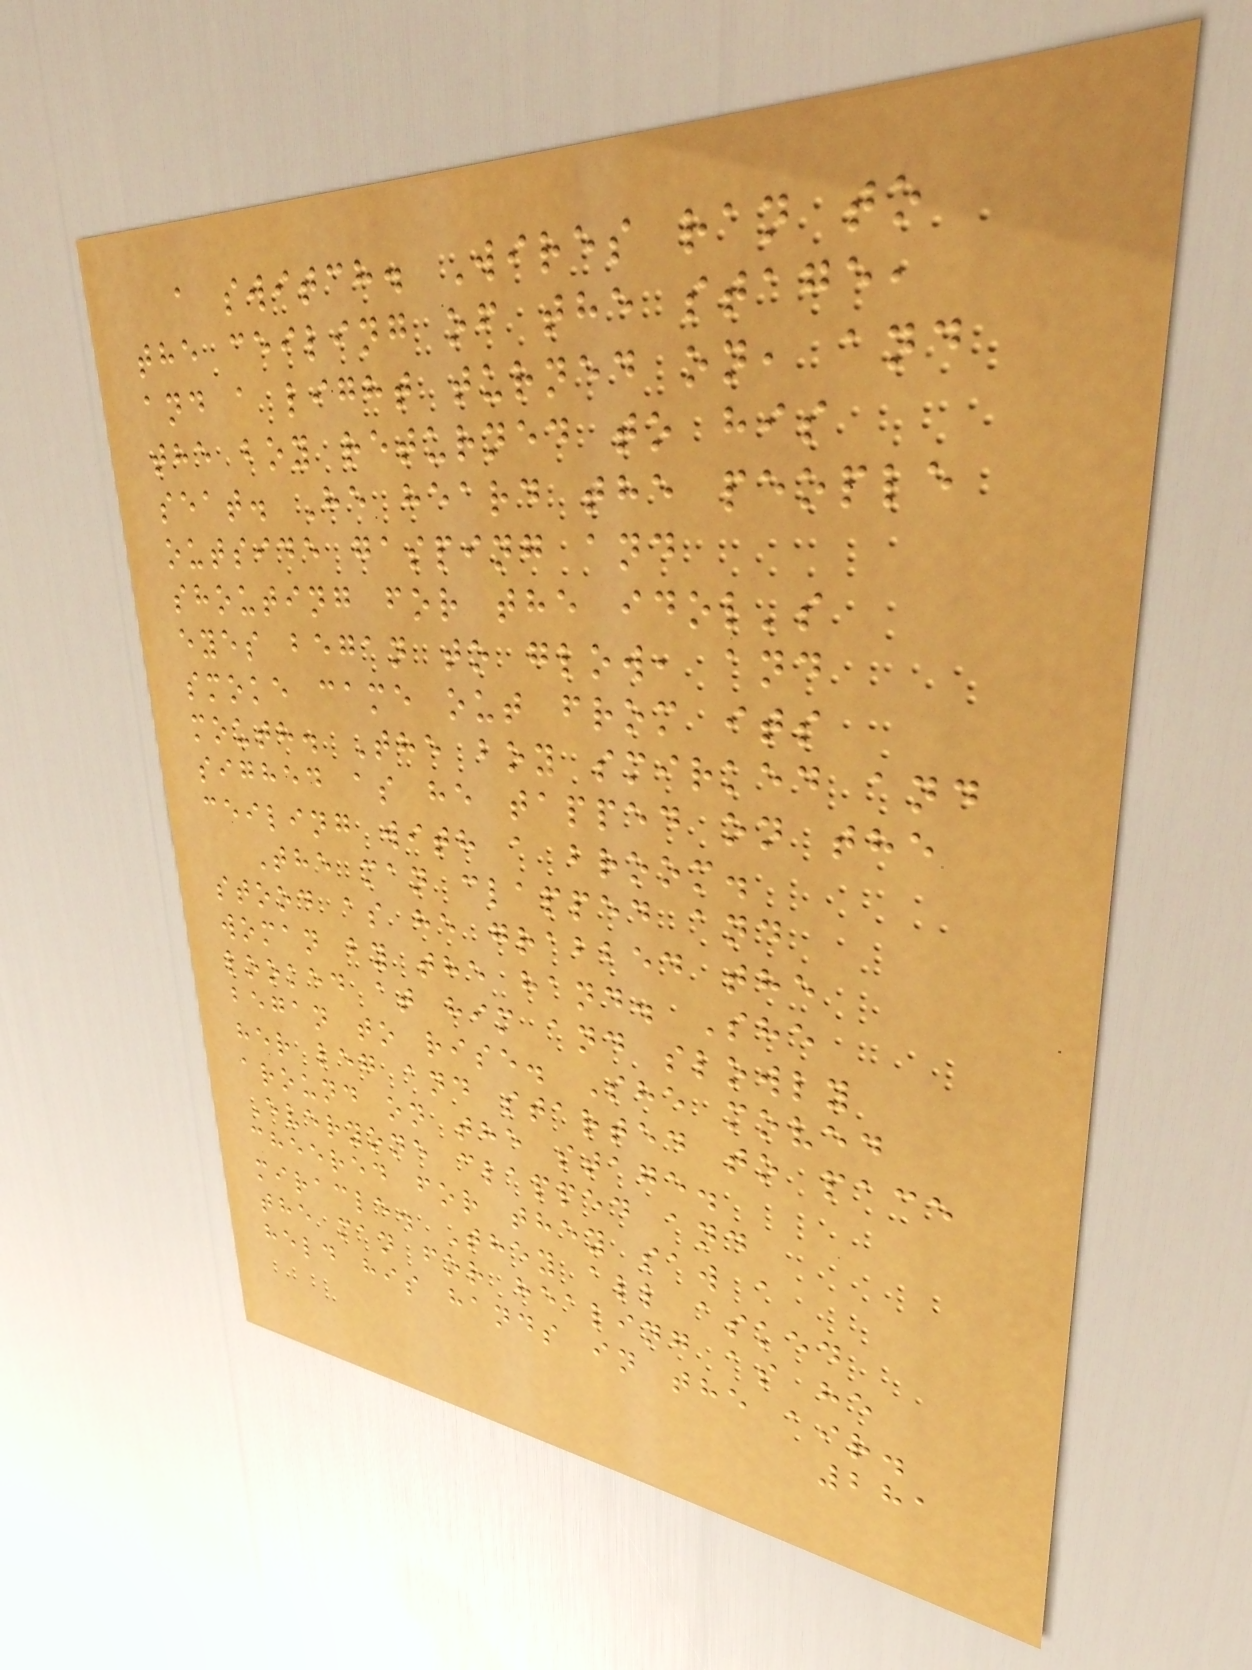a switch. Wires ran to
the ceiling of the stage,
and a light turned on, and
the boy returned to his
seat. He heard the people
outside gasping and
shouting for the idol's
eyes began to glow, and
smoke came out from its
mouth. The boy smirked and
sighed as he tapped on the
ceiling with a broom.
The man clapped and
stood as he grabbed the
woman by the hand. She
looked at him and slowly
began to rise. She moved
her leg and started to pace
around on the stage.
Everyone clapped and
cheered for they saw a
miracle. They all asked
the man for healing as he
held his hands in the air.
281
